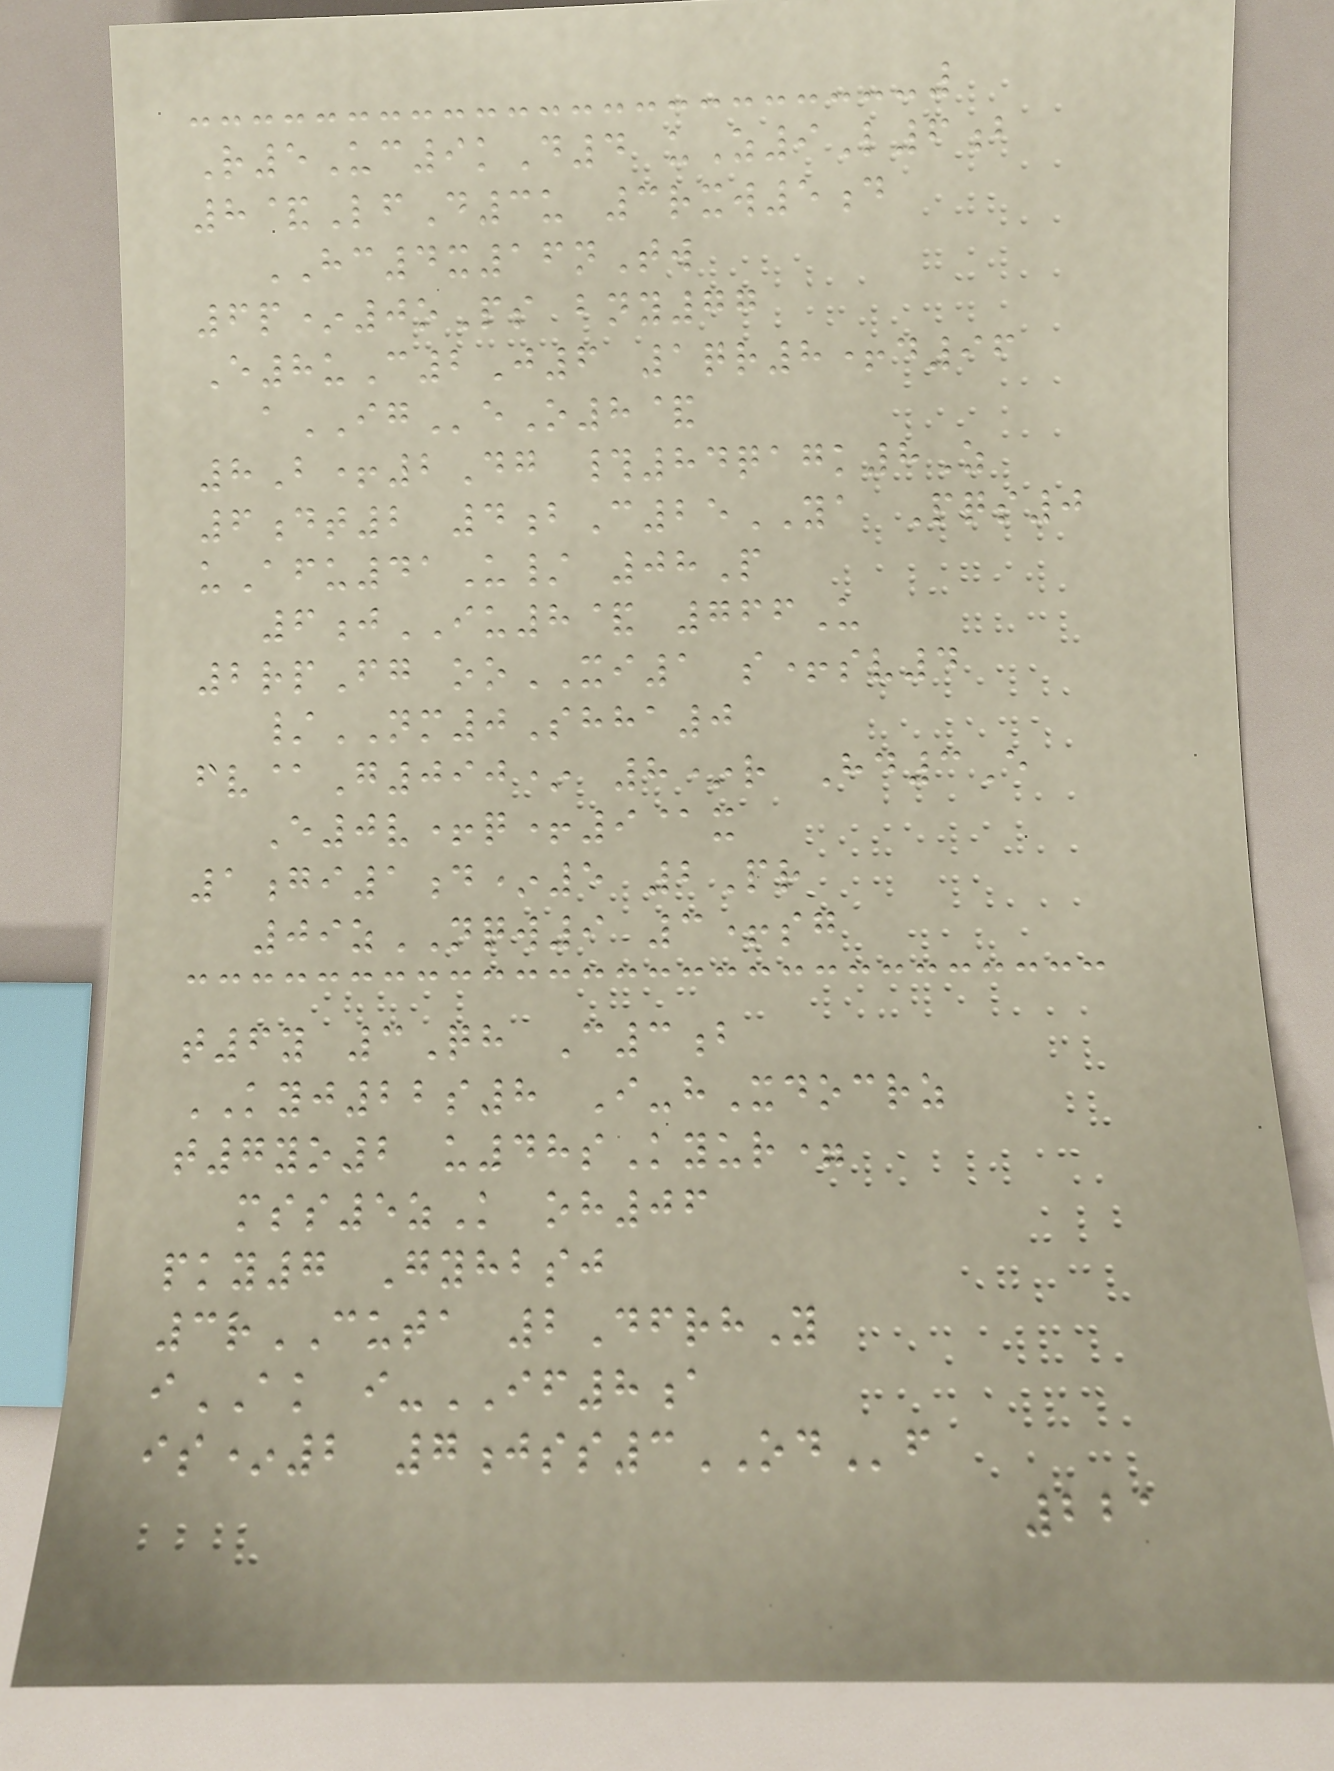R5Uc9kD4 uZ9L6b
8&LfD3u 3rxw5d
HC4x16nTw
6p*0oPs bny77
E8uC2J6 1qr8+d96
aIGeO8&
8B+2Dg #84qagk8Z
6dt2 4bC25YA Pqs0
uAfu41U/ 08P
6jIU8& 766U
2rpFg ooXI1 s+sv4
/NM0Shha0
fv@G090* 8*r Hd3E
E0v+q+9@x
1gi1d*5 2Pr
09zNQW9 3+sg
t6y 3Qh C3b
KYJ22s8 I-hXdocrz
t7yo2 u48sKyur=
mss5zK oh06
pky7 Gyhbsj
3rCUTA 2DfrhY
iAK i-IF8a
is*2 7jss3ODf
221
